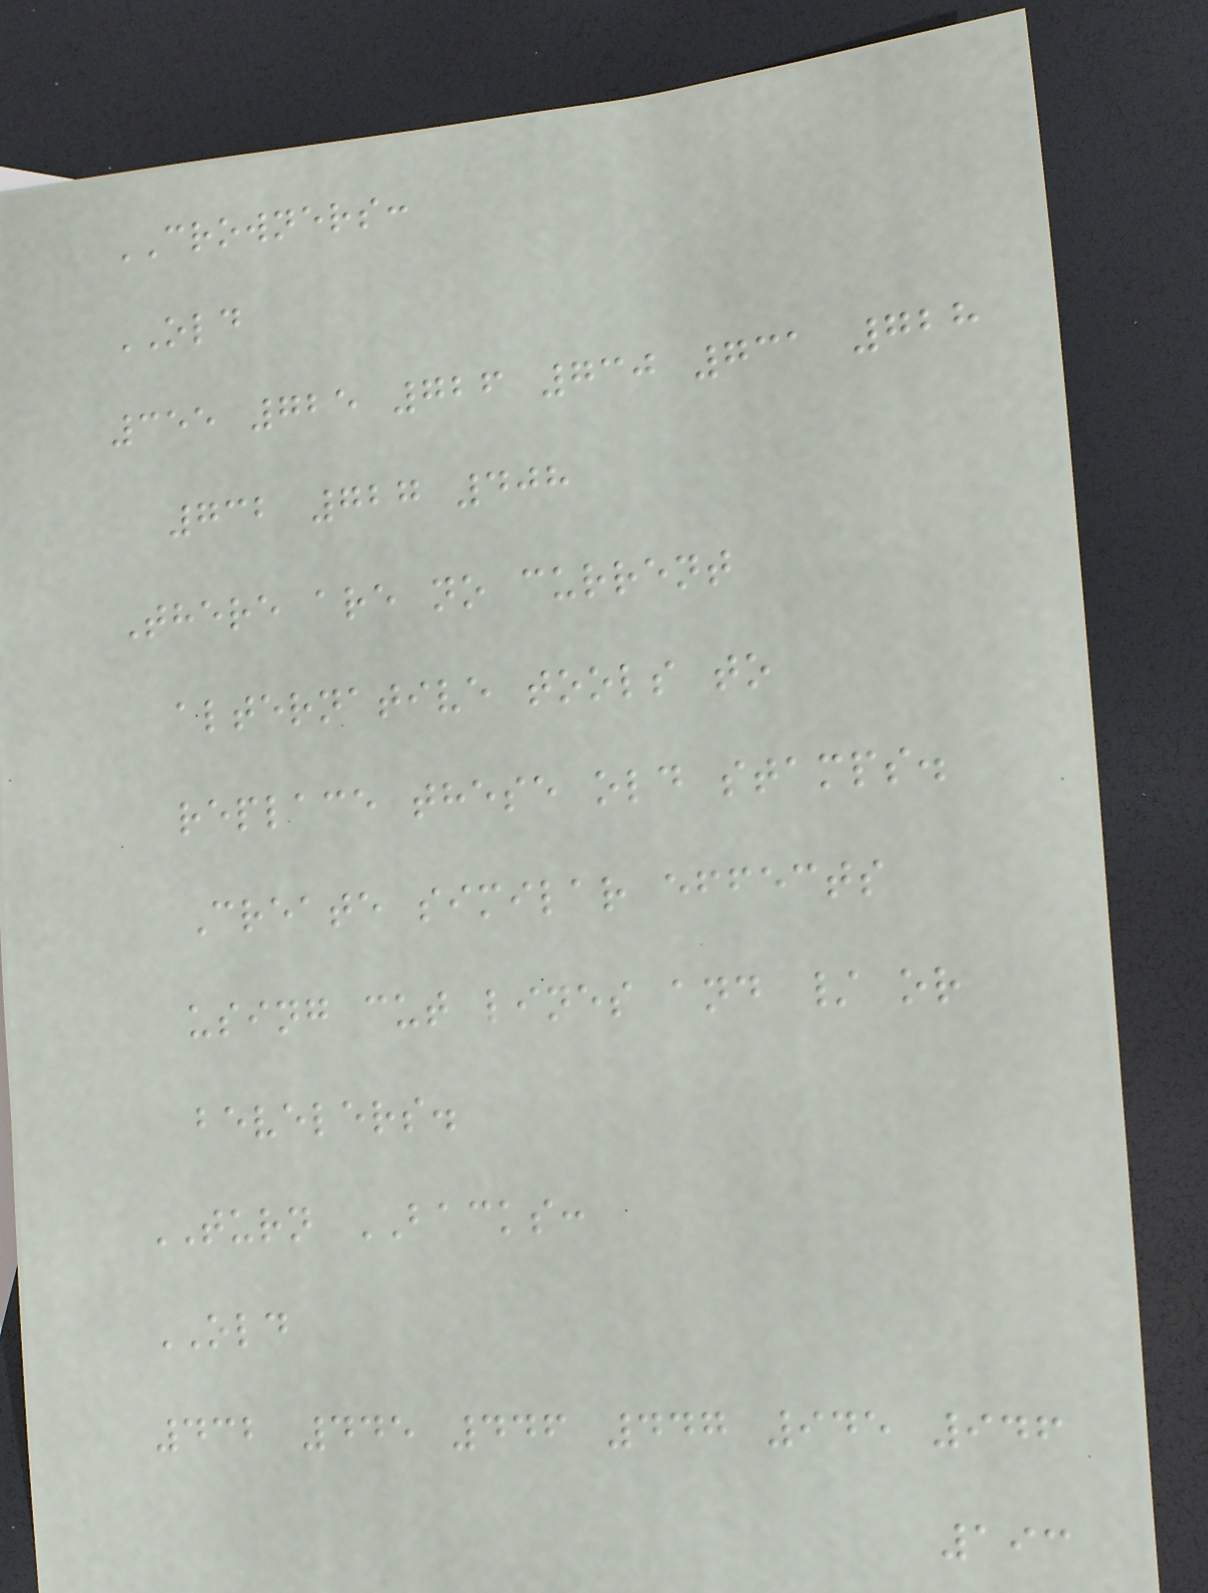CROWNERS:
OLD
355 725 726 730 731 728
732 727 408
There are no current
alternative tools to
replace these old stamps.
Create similar effects
using cut lines and / or
bevelers.
TURN BACKS:
OLD
432 445 446 447 945 946
193
